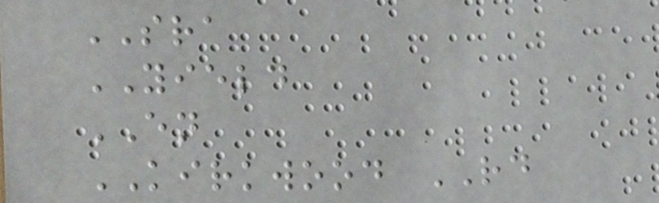SRA
YIELD
EN
KIRKWOOD RD
